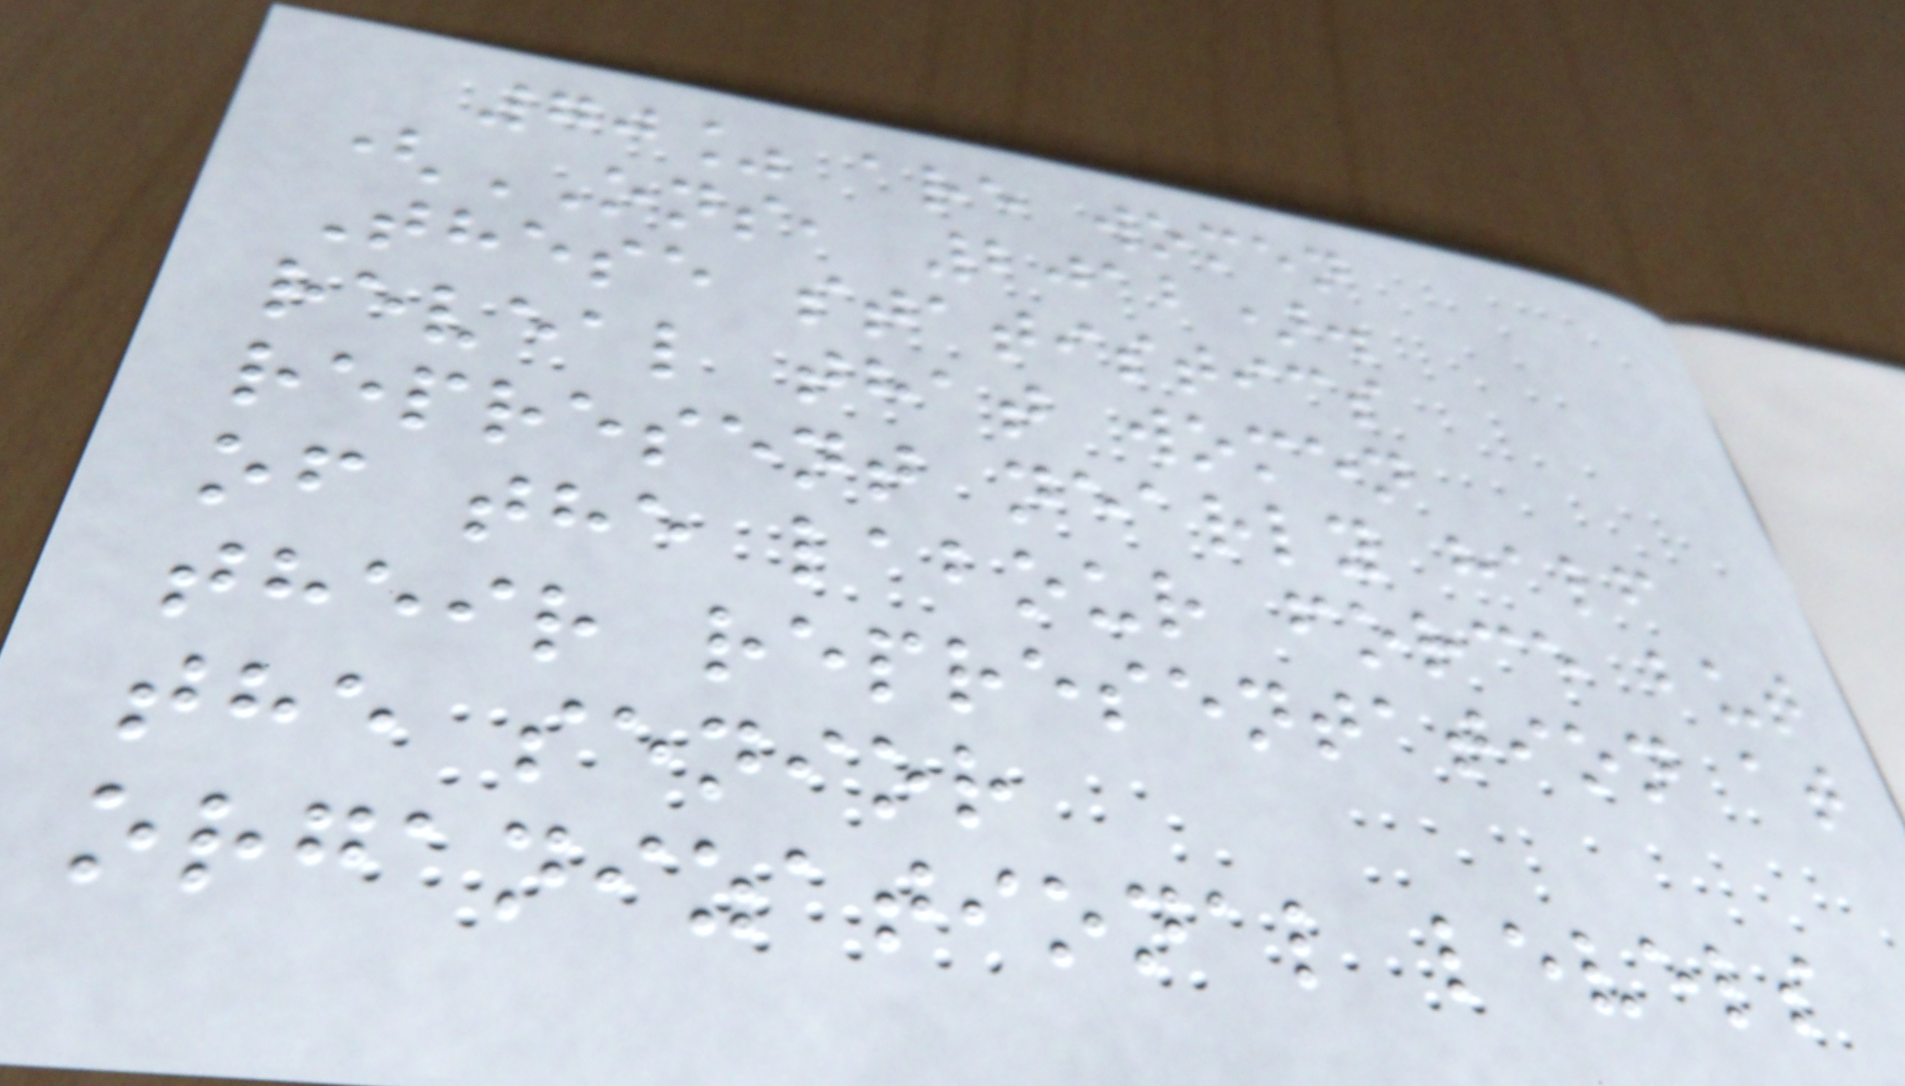70% are women
(ONS, 2012).
These statistics
reveal that women
represent nearly half
of the labour force but
their representation at
the senior
organizational levels
